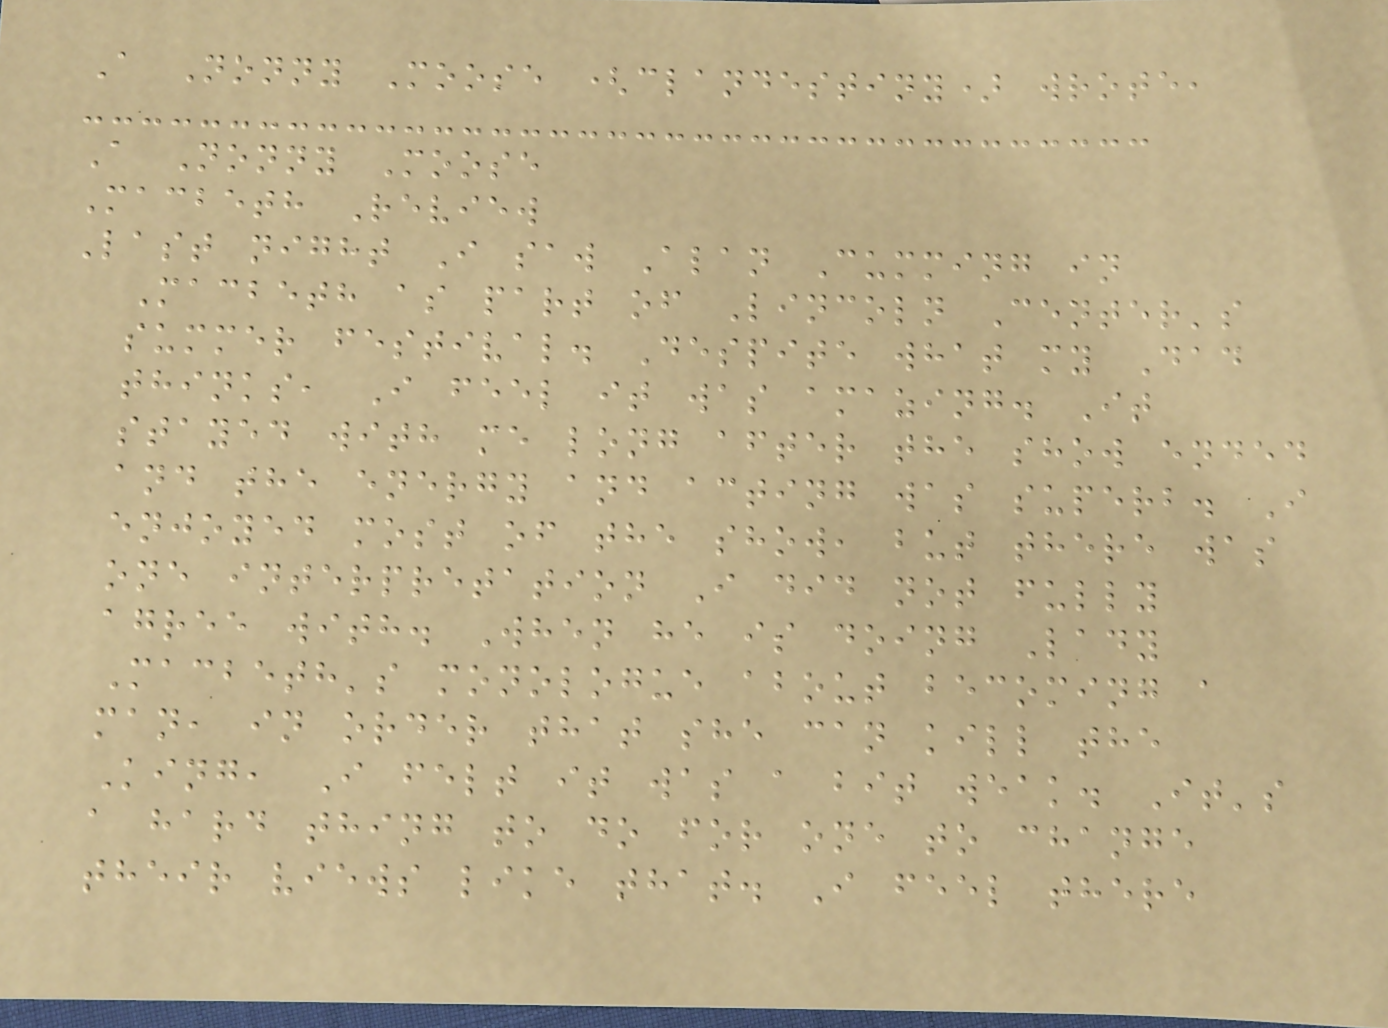A Nonny Moose (clandestiny) wrote,
A Nonny Moose
Macbeth Review
Last night I saw Alan Cumming in
Macbeth as part of Lincoln Center's
summer festival. Despite what my Dad
thinks, I feel it was amazing. It
stayed with me long after the show ended
and the energy and acting was superb. I
enjoyed most of the show, but there was
one interpretation I did not fully
agree with. When he is doing Lady
Macbeth's monologue about becoming a
man, in order that she can kill the
King, I felt it was a bit weak. It's
a hard thing to do for one to change
their views like that. I feel there
